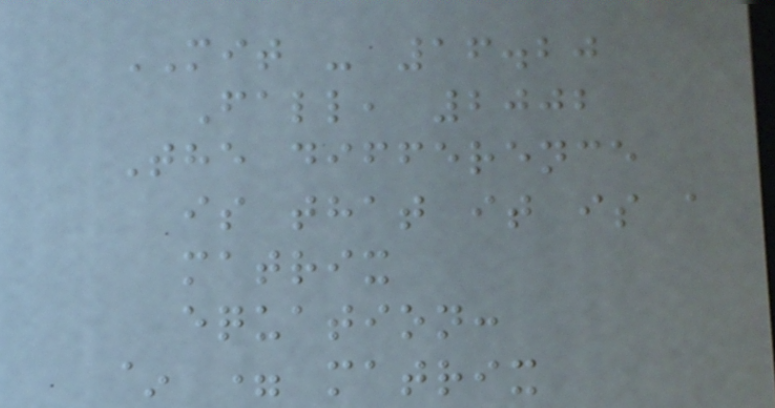MIT - 16.20
Fall, 2002
The difference
is that it is a
matrix
equation:
~ = matrix
